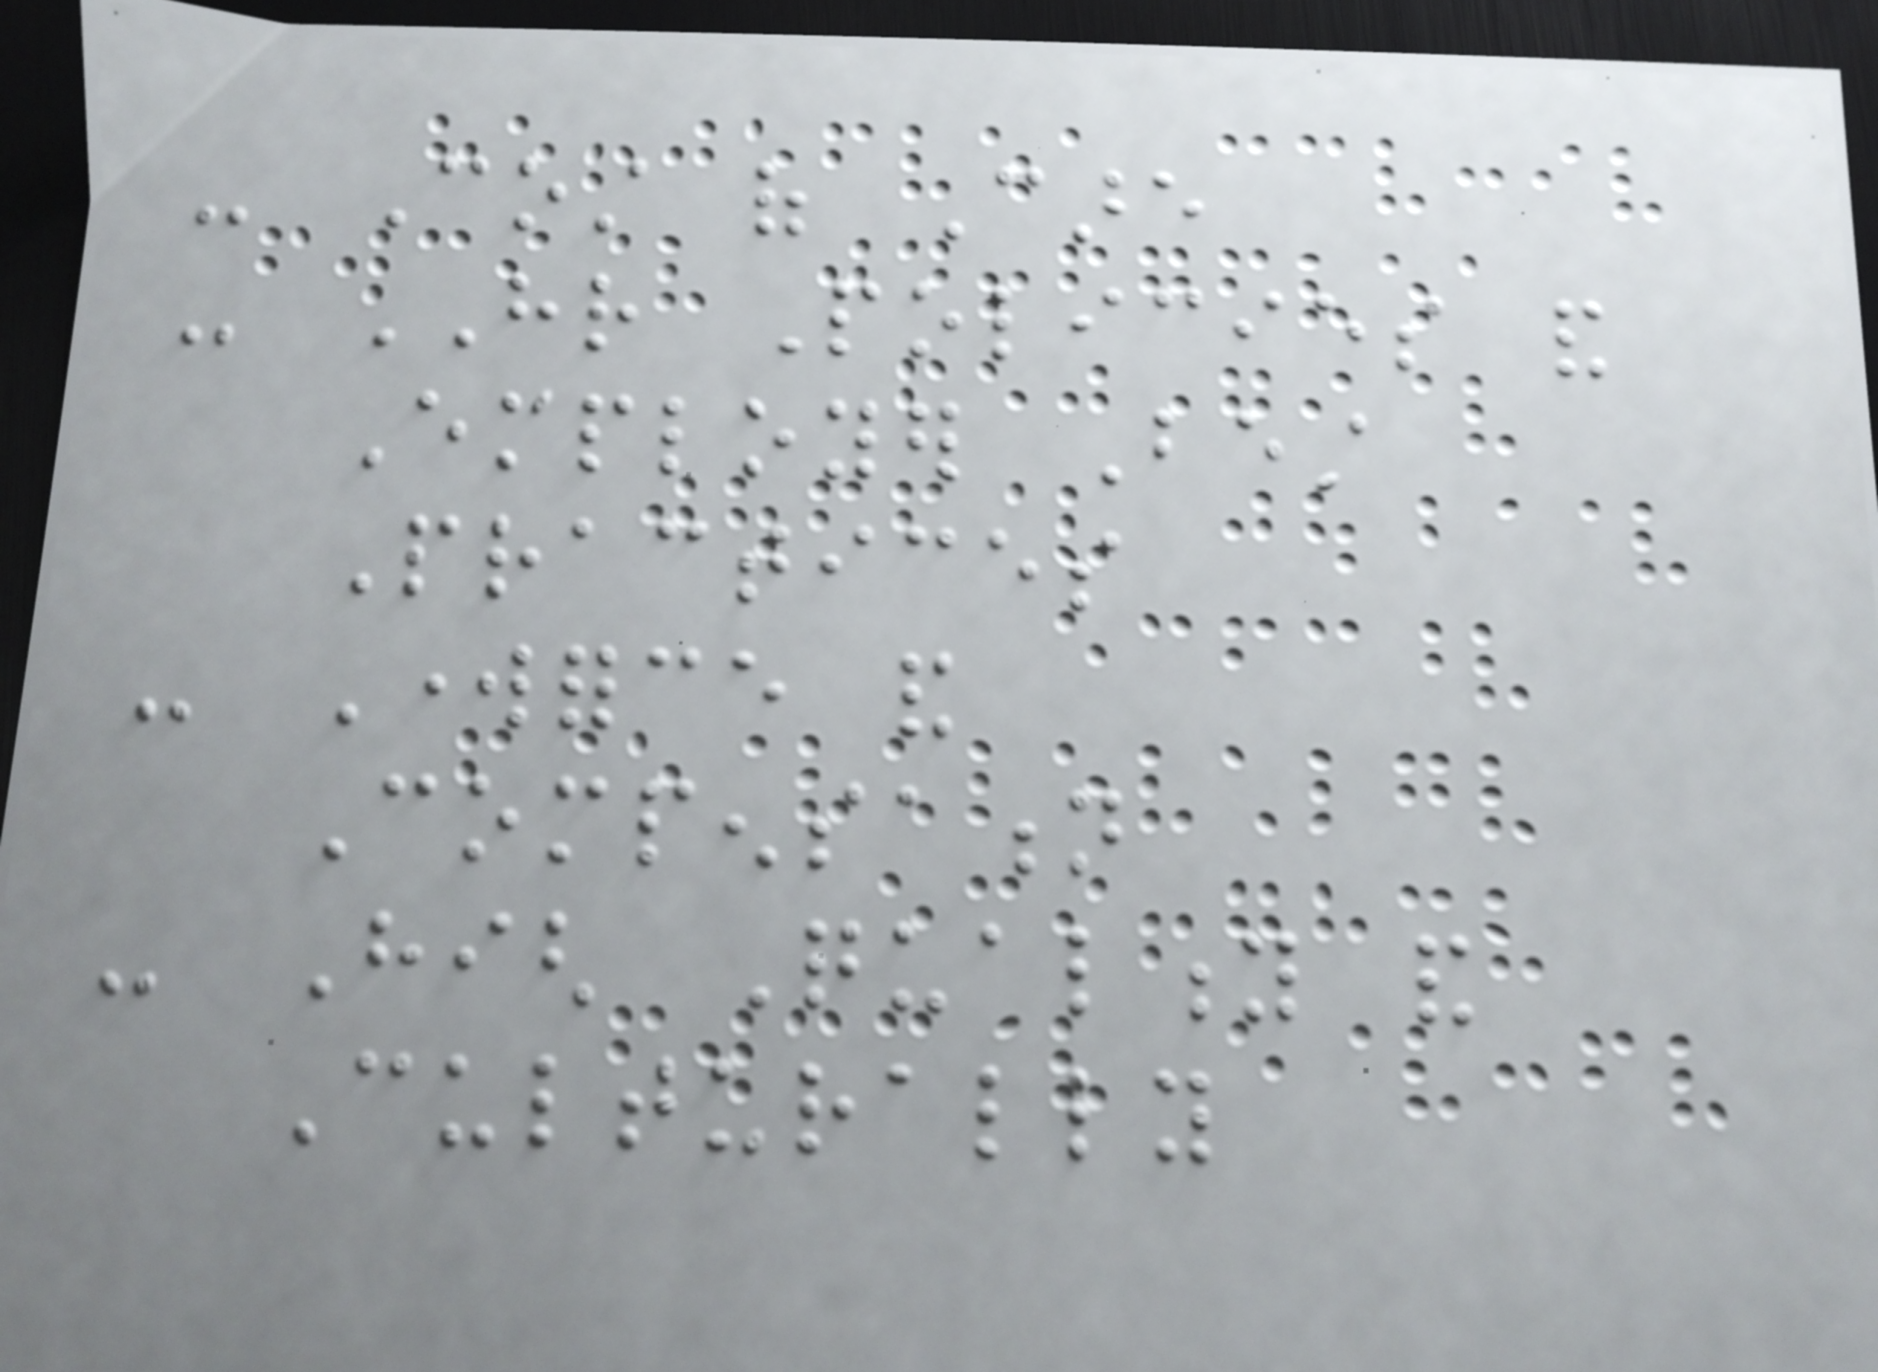- Cost of Care
- HR Policies and
Employer Best
Practices
- Workforce and
Compensation
- High Quality and
Culturally
